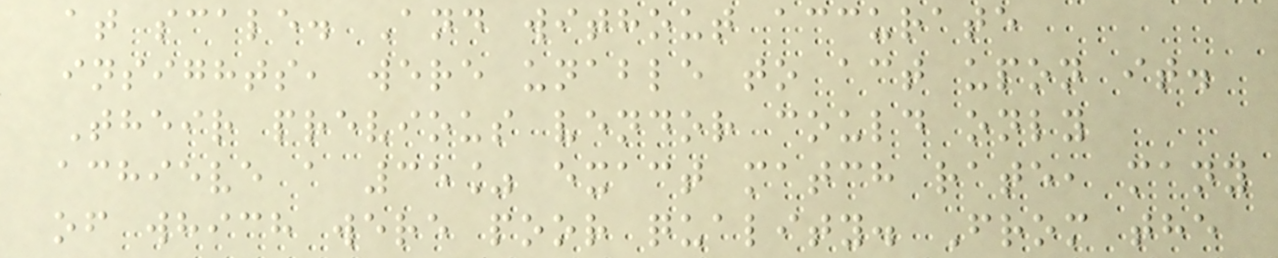at scale. And without accurate
insights, were unable to act upon it.
Their previous vendor could only
achieve a 35% exact match rate, many
of which were poor quality. From the
